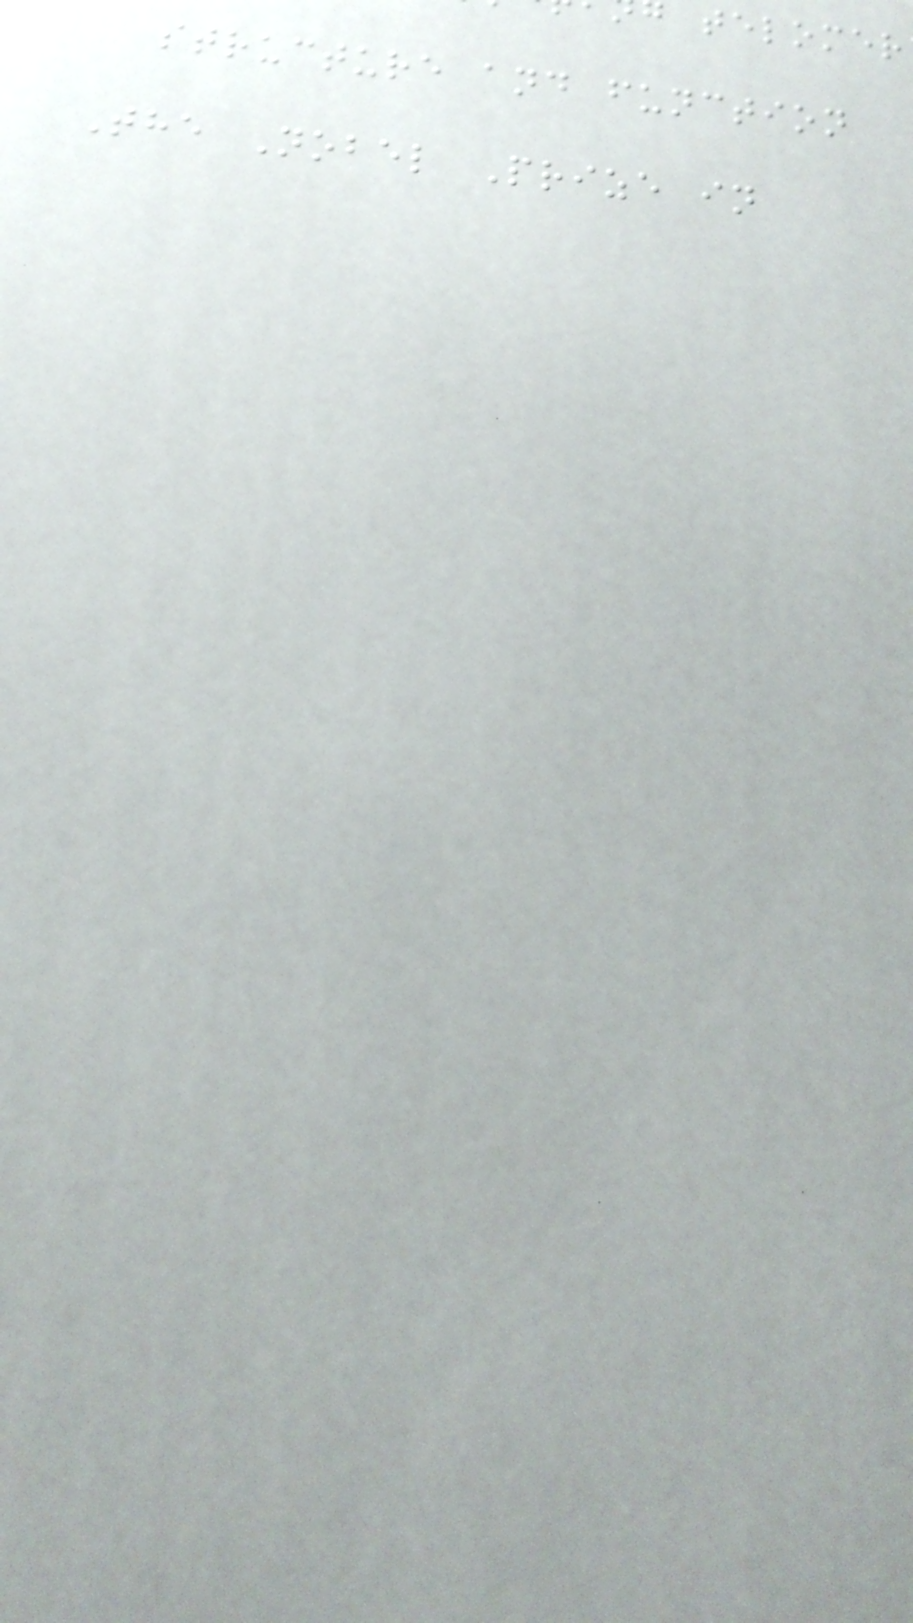structure and function
The Nobel Prize in
